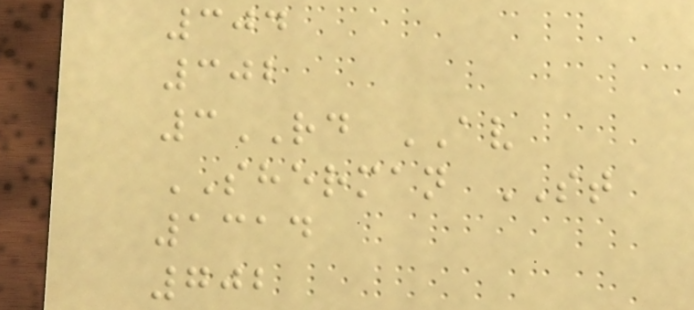304
302
3RD AV
SHERMAN ST
1314
702
